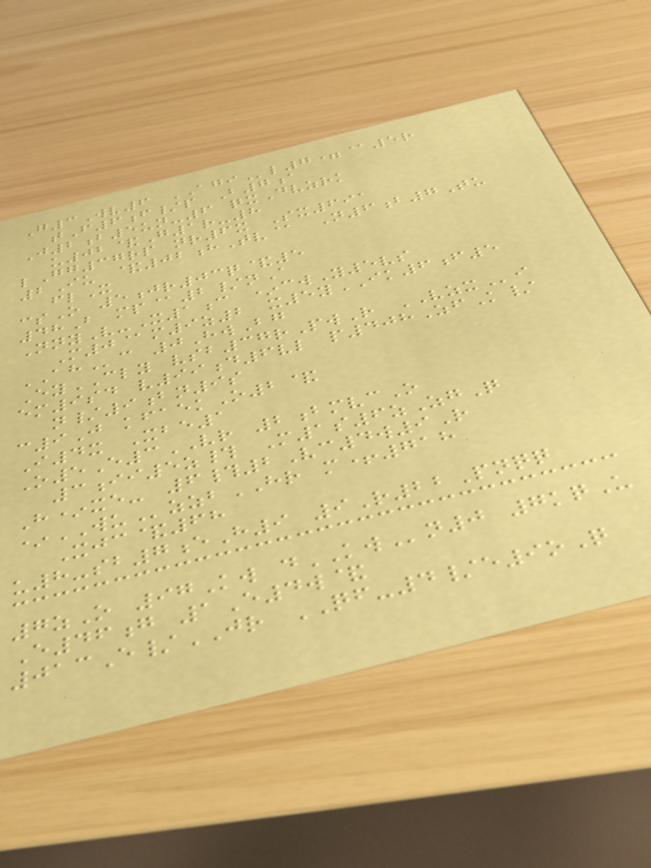G3Wv6 AGIl7=@5r
tF6f/p B7a
J2b5un-6 qxDvzrk
u02&G1r-8
lGg37rp nr6x Sx691
2Iu &02hTv@ N6b7Tu
flX
csO 5jr03q&5
48B mp@2/nA
NnyV-X1c *cwY5vs
M0@m9z2 x5yIK6f5
AHc 0HwBg
EyCLY vsb37rPwR VZXi
em9sd v99d6vl p408ZfK/
n/9bn9s
c9J kfaekO2&
I4x Xbe1
O5E3VR 2bmvcO
3ii5z# M1s6zZgQ
H*xe- 6#2Vc4w9R
*WUzzbHR m+718
Xjc&68
u8-sb7eH9 9R22Pnqq
7zO 97Kw dKWn0 7kqU
E46g 1E4w&
013E/JR QF-4/e9oQ
